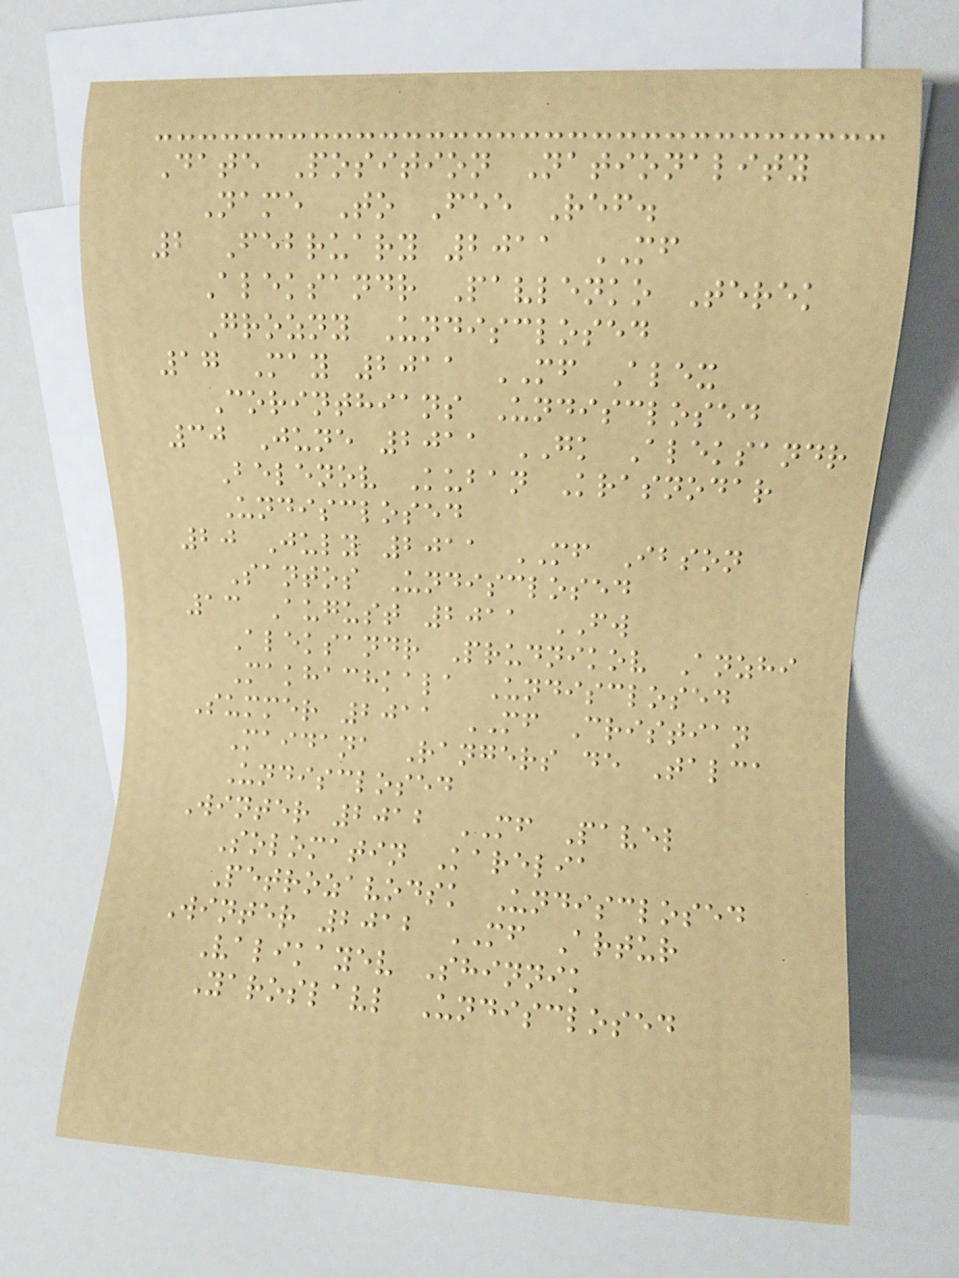Date Position Nationality
Name To Fee Ref.
2 February 2011 MF
Aleksandr Pavlenko Terek
Grozny Undisclosed
17 May 2011 MF Alex
Corinthians Undisclosed
30 June 2011 GK Aleksandr
Belenov Kuban Krasnodar
Undisclosed
20 July 2011 MF Ibson
Santos Undisclosed
13 August 2011 FW
Aleksandr Prudnikov Anzhi
Makhachkala Undisclosed
Summer 2011 MF Cristian
Maidana Rangers de Talca
Undisclosed
Winter 2012 MF Pavel
Solomatin Karelia
Petrozavodsk Undisclosed
Winter 2012 MF Artur
Valikayev Shinnik
Yaroslavl Undisclosed
